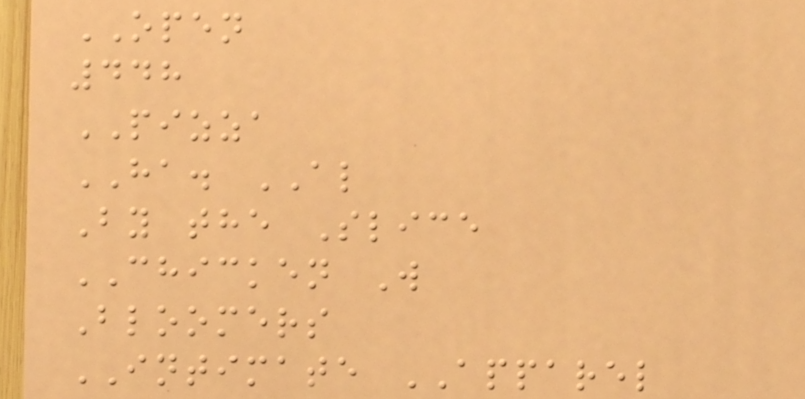OPEN
448
PIZZA
HA. AL
By the Slice
CHICKEN W
Bloomers
INTIMATE APPAREL
